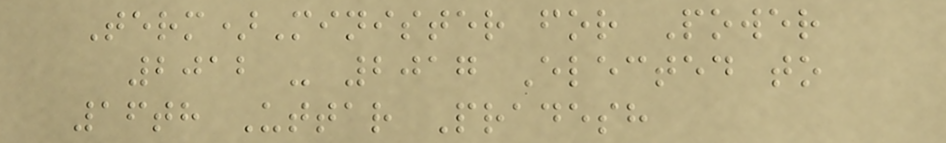Term)Minister for Power
2012 - 2017 Elected to
16th Uttar Pradesh
